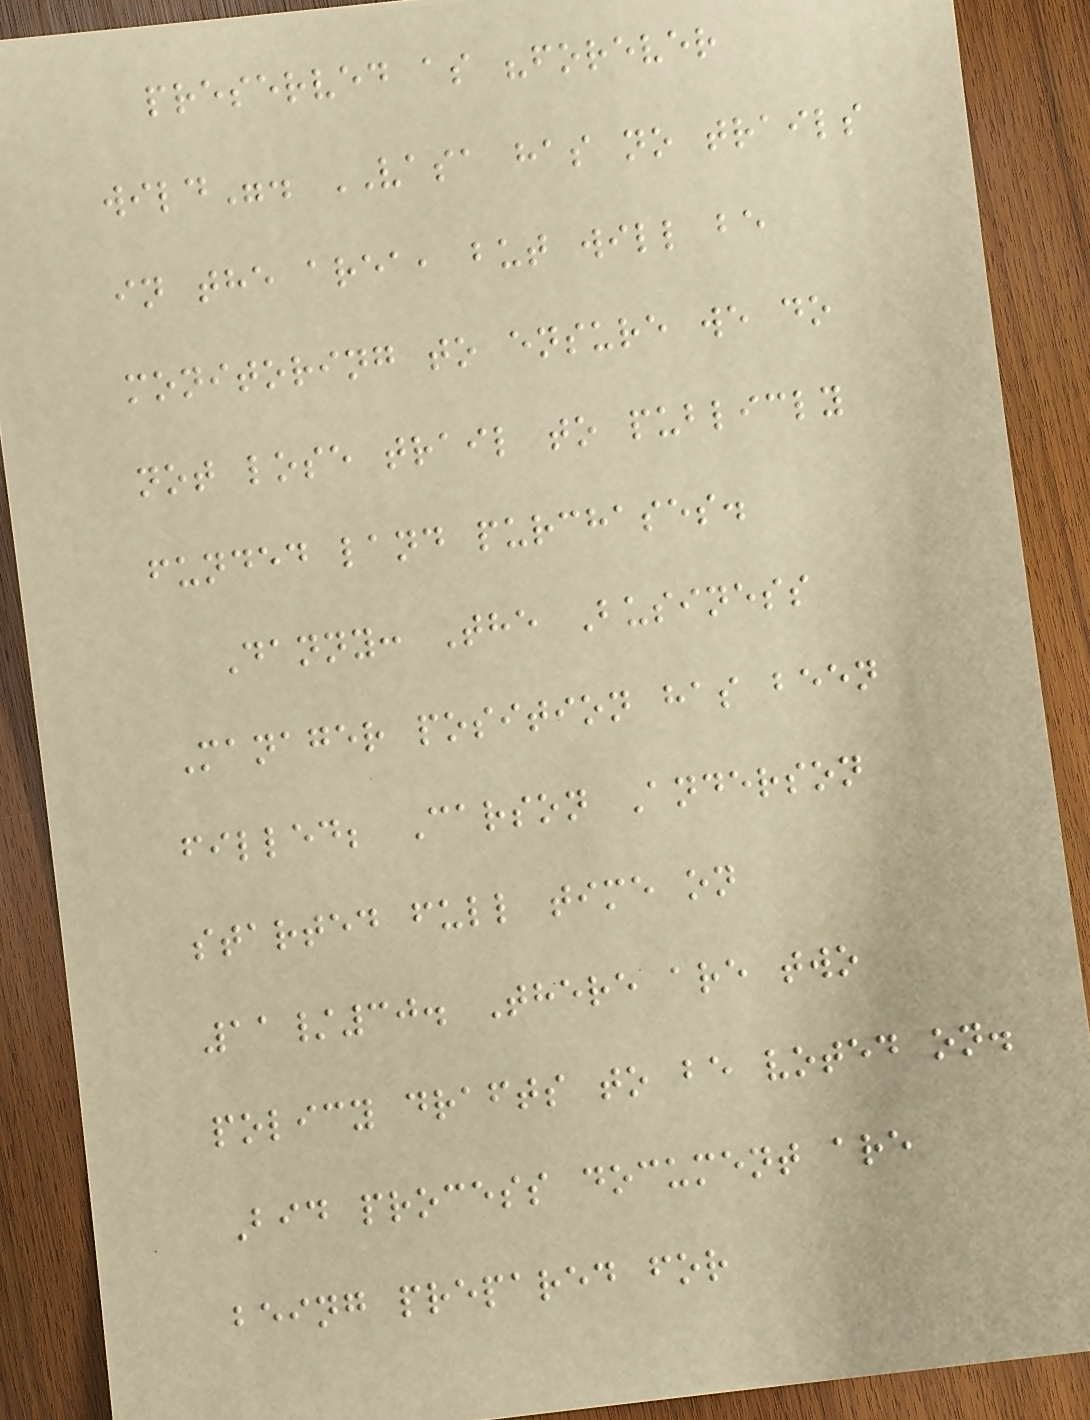preserved as "forever
wild". VASA has no trails
in the area, but will be
monitoring to ensure we do
not lose trail to publicly
funded land purchases.
Danny: The Business
Manager position has been
filled; Carson Anderson
started full time on
11/30. There are two
policy drafts to be voted on.
Bid process document are
being prepared for
